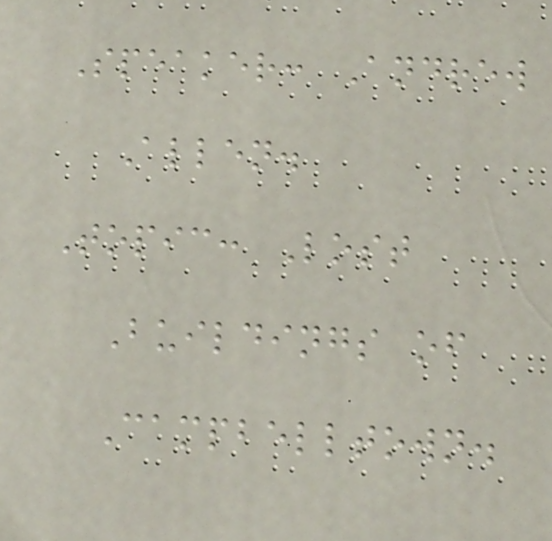Speaker: Andrew
Allen.
Topic: Lost
Buildings of
Campbelltown.
